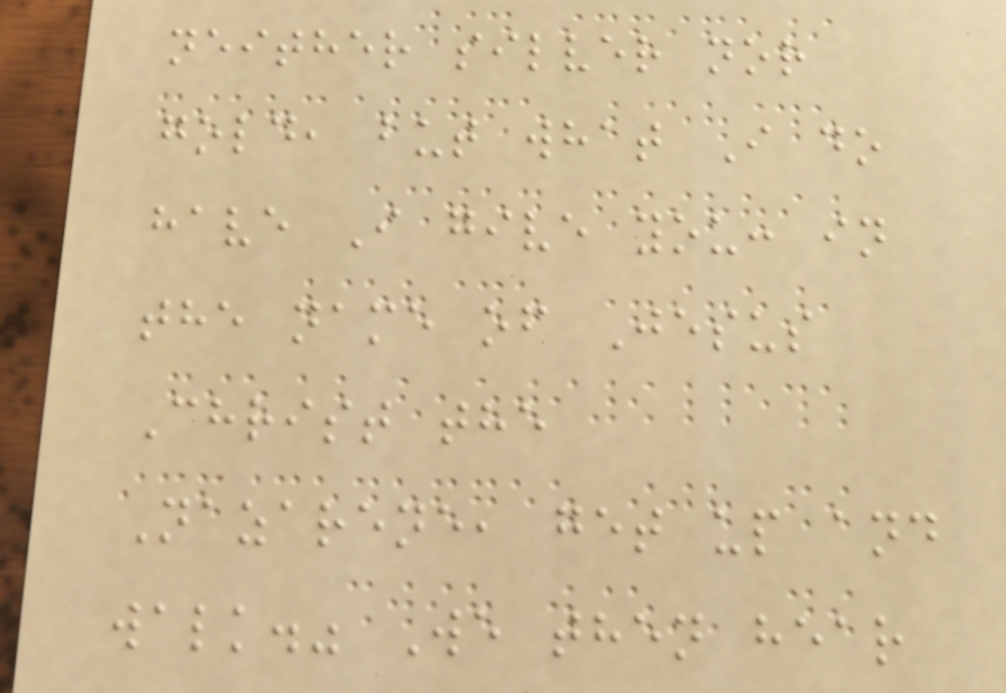neither silver nor
gold, but what I do
have I give you: in
the name of Jesus
Christ the
Nazarene, get up and
walk." We then hear
